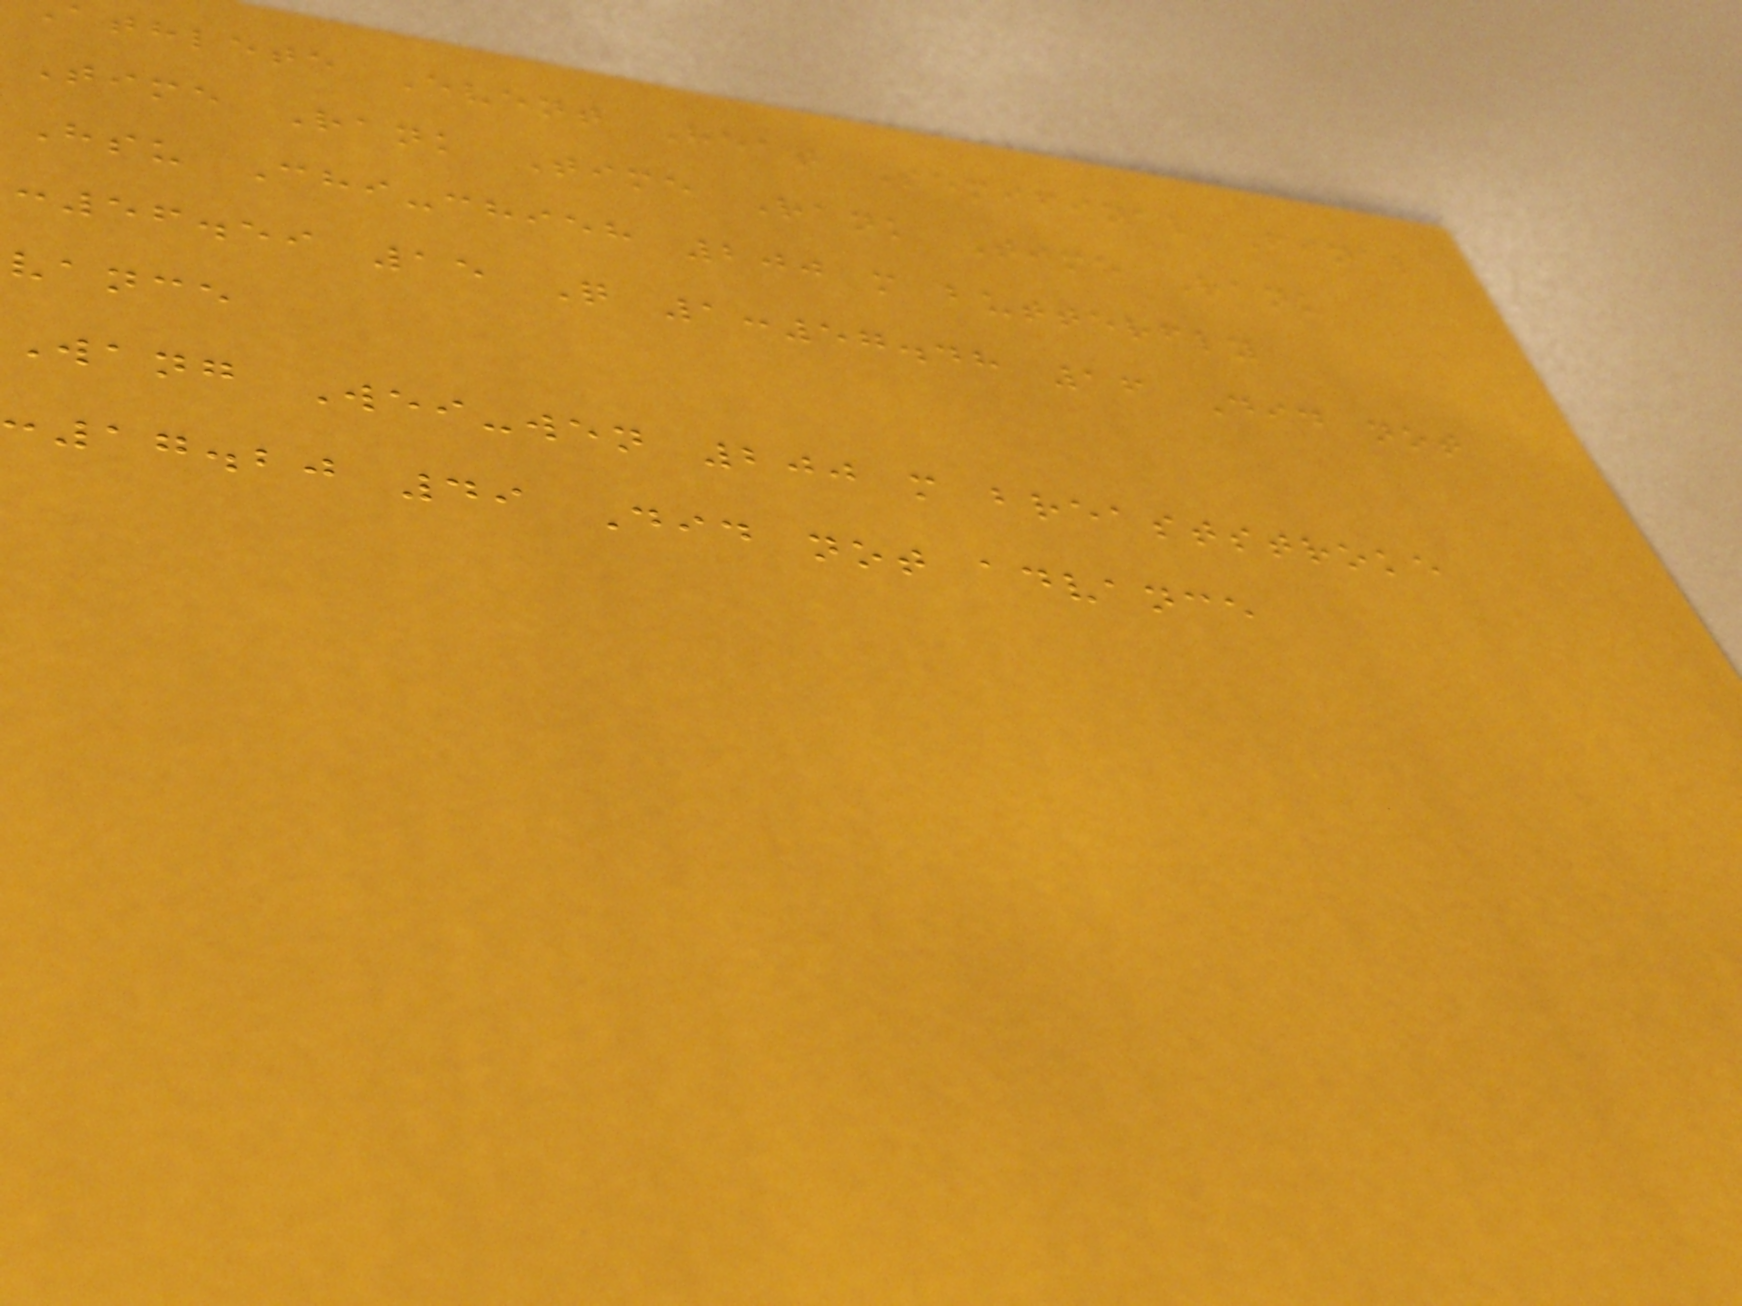athlete Event Heat Semifinal Final
Time Rank Time Rank Time Rank
Hsu Chi-chieh 200 m butterfly
:56.59 15 Q 1:57.48 16 Did not
vance
Wang Wei-wen 200 m breaststroke
:17.20 49 Did not advance
